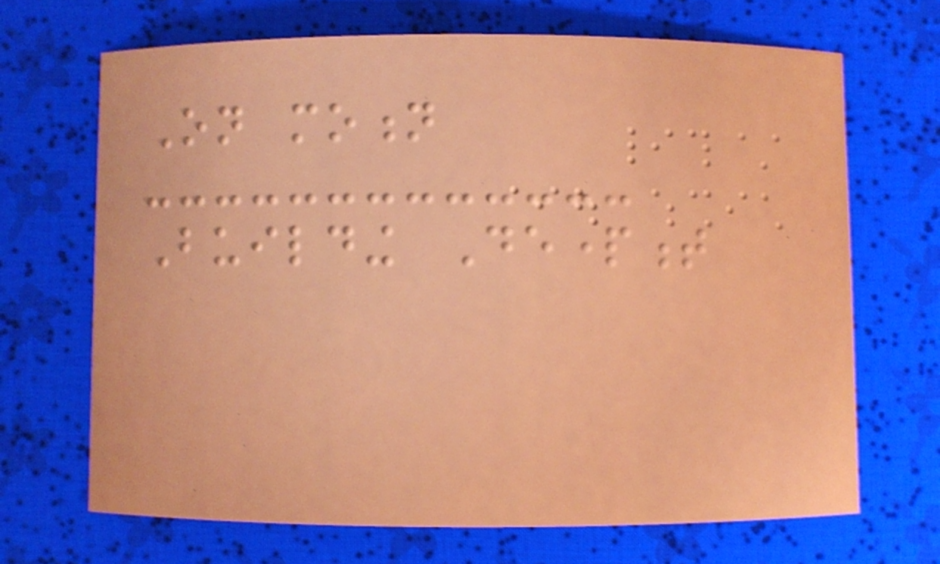On motion
Building Department
